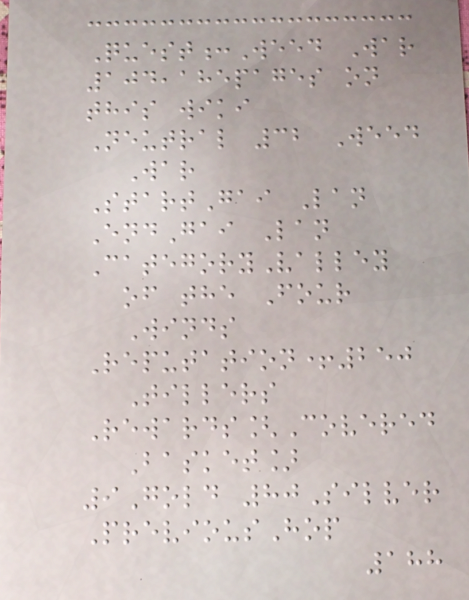Quest:Weed War
104,185pages on
this wiki
Neutral 32 Weed
War
StartGai Lan
EndGai Lan
CategoryValley
of the Four
Winds
Reputation+250
Tillers
Rewards[Covered
Basket]
9Gold 80Silver
PreviousHop
188
